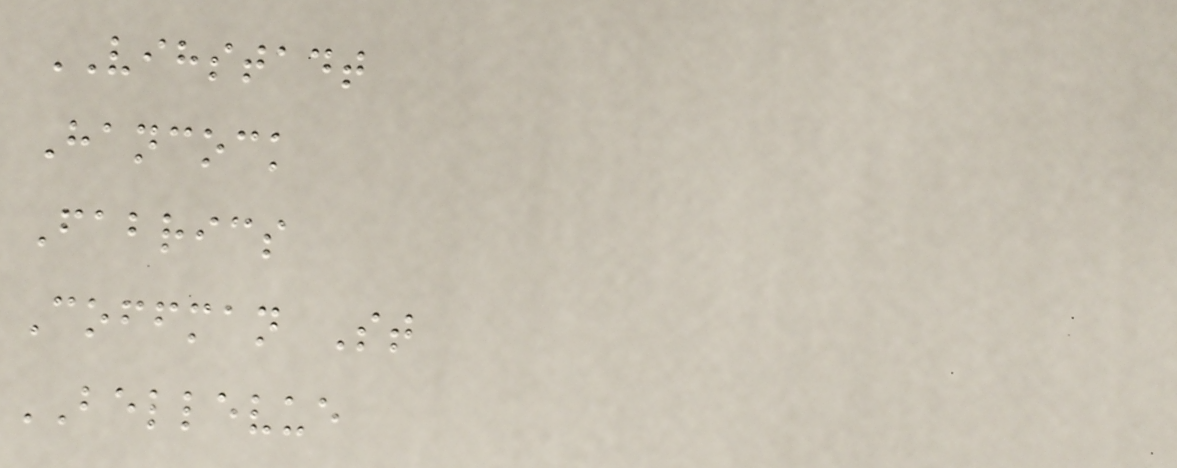VIHSTADT
Hancock
Fabrics
Coffman St
BELLEVUE
